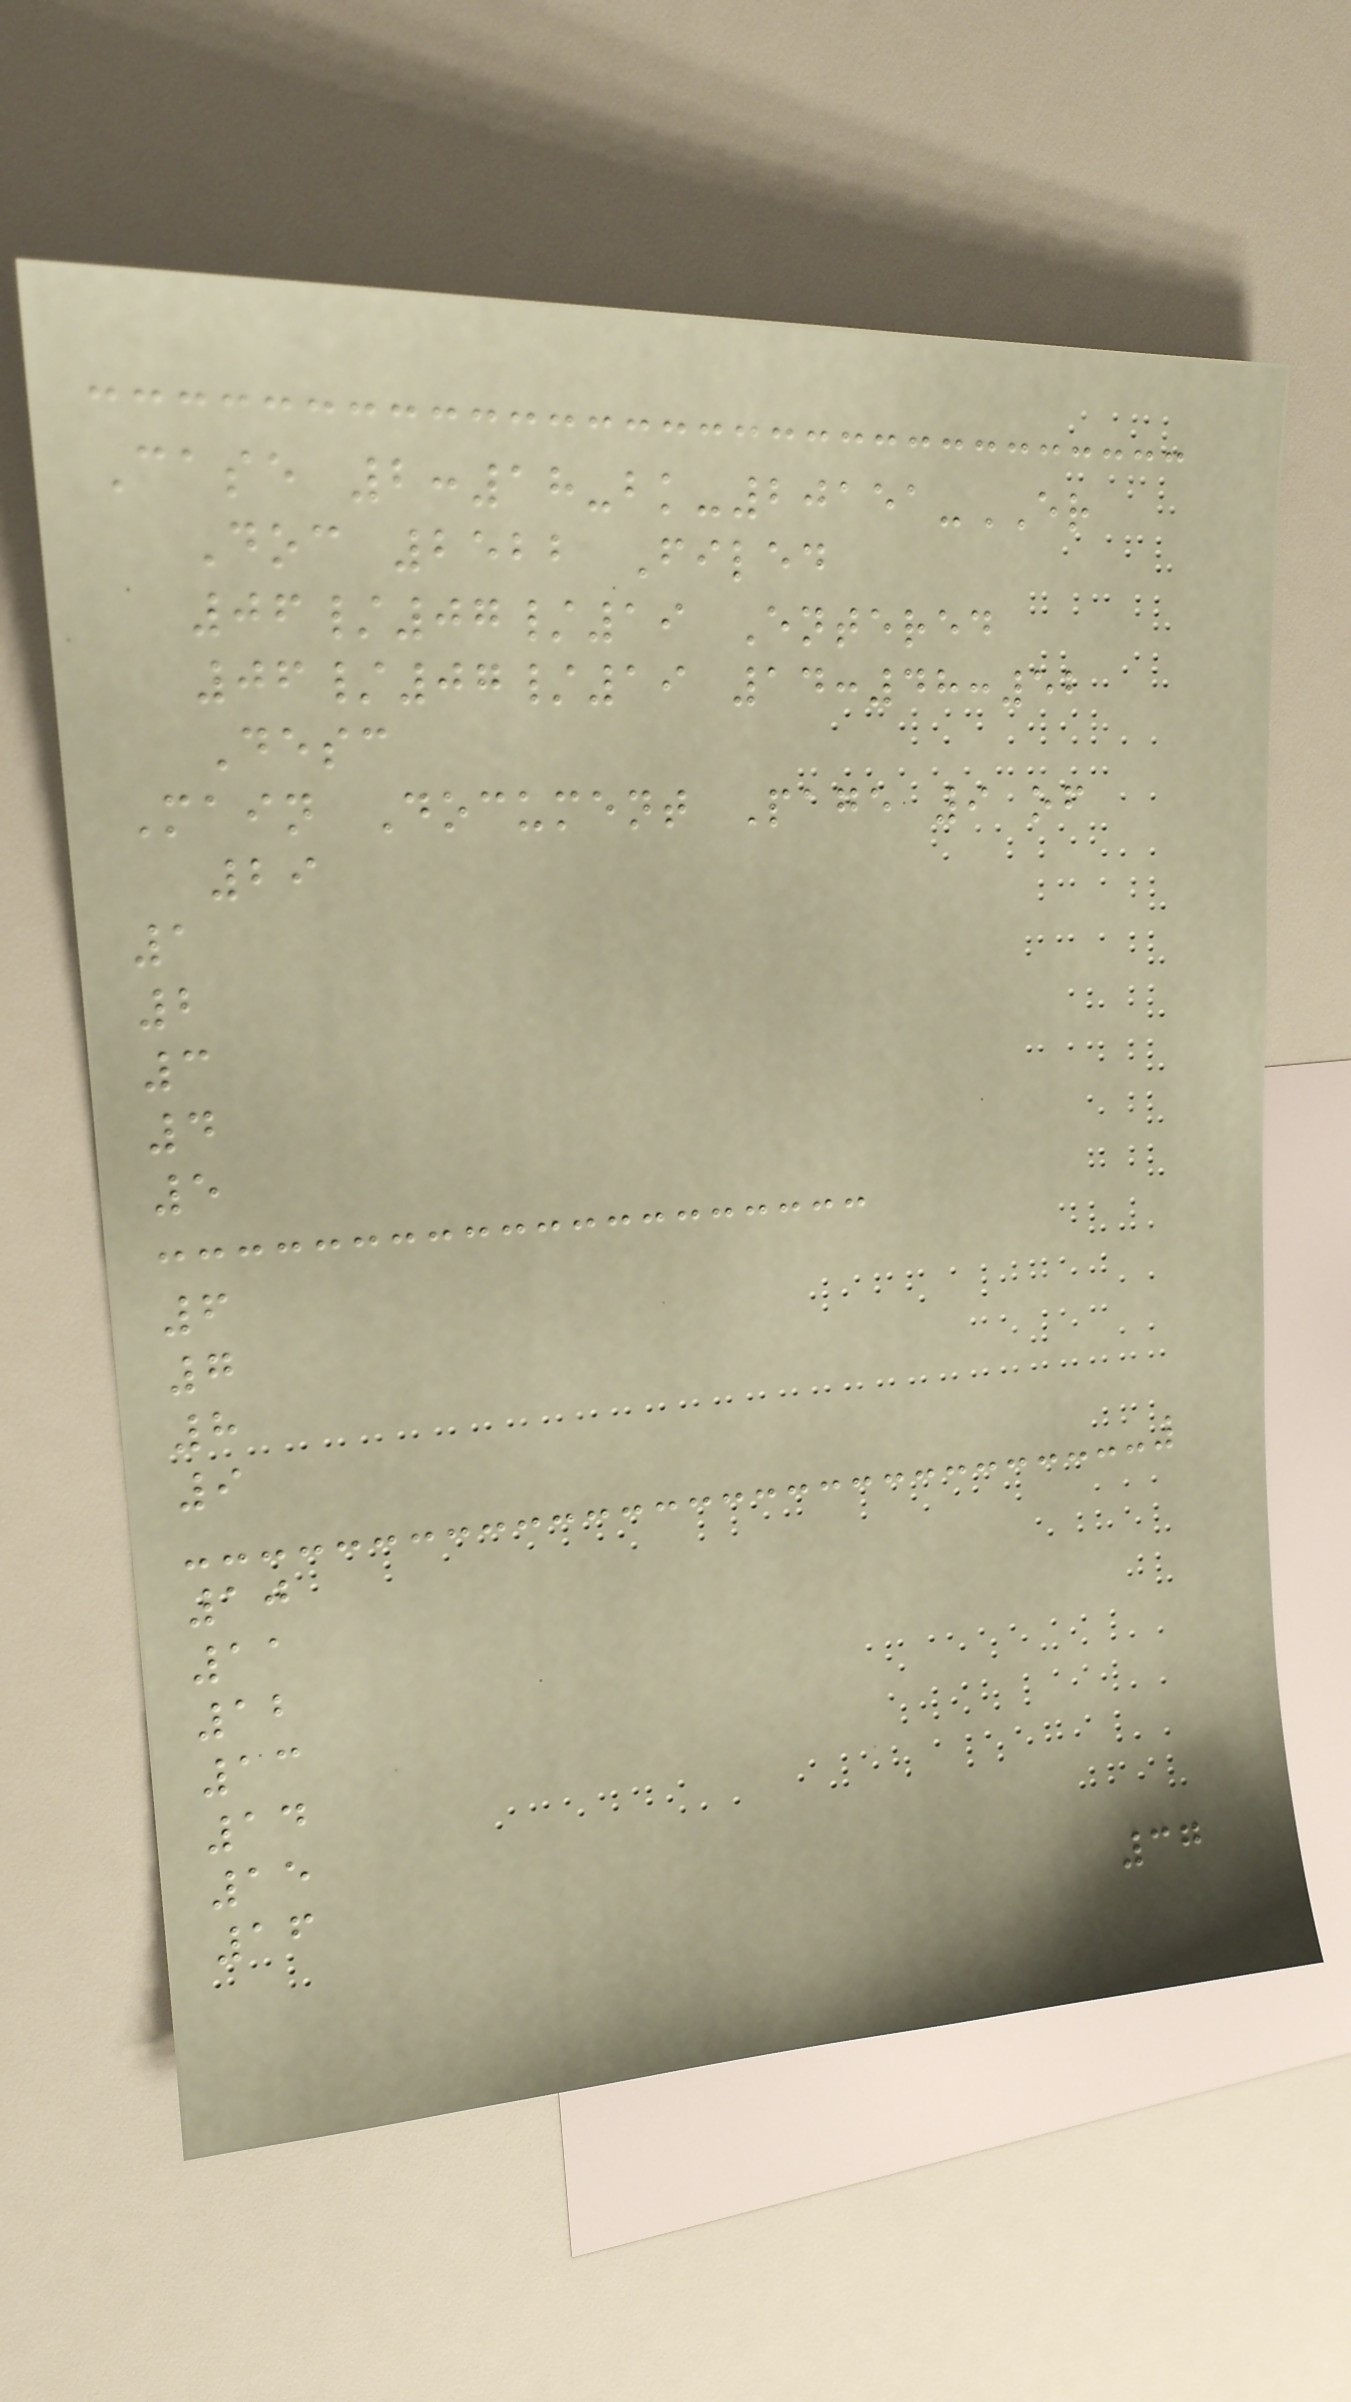Case 2:18-bk-20151-ER
Doc 2522 Filed
06/07/19 Entered
06/07/19 14:48:52
Desc
Main Document Page 9 of
29
1
2
3
4
5
6
7
8
9
10
11
12
13
14
15
16
37
